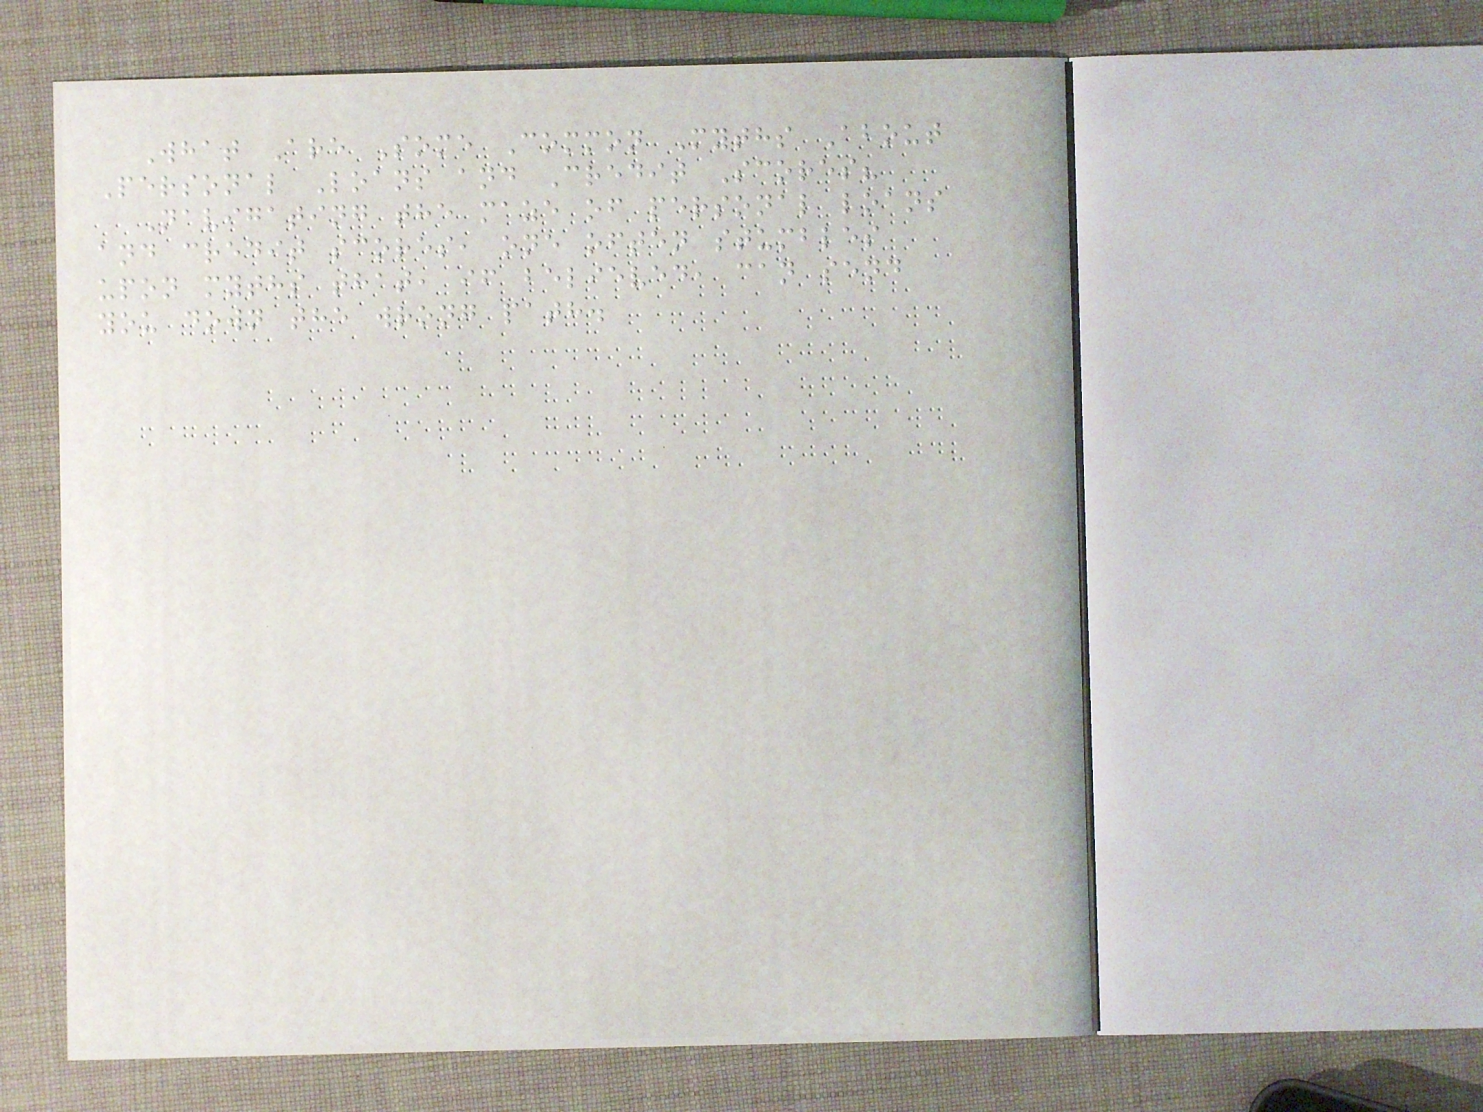What Are Some Common Myths About
Personal Loans and Credit Scores?
Navigating the maze of personal loans
and credit scores, one often stumbles
upon myths that, if believed, can send
you down the wrong path.
